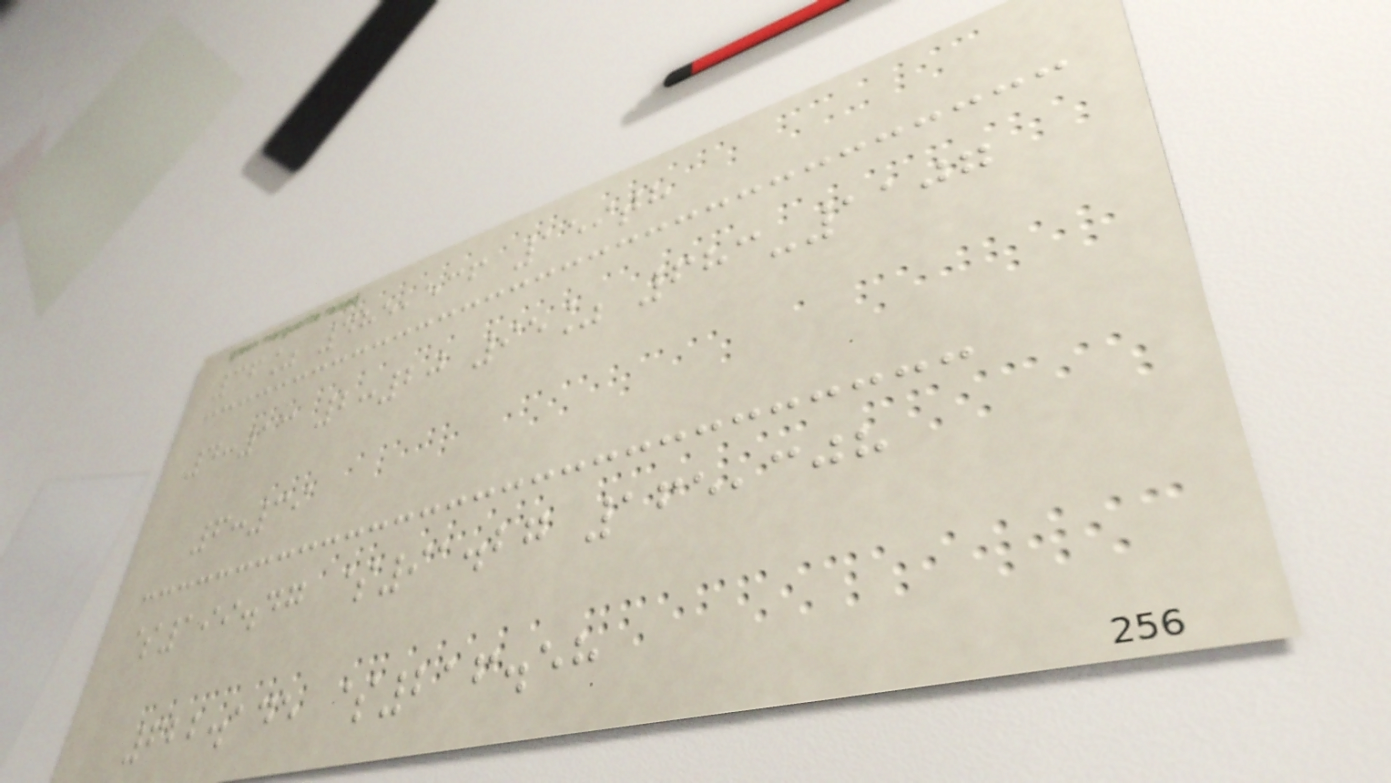36% 485,536 159th
4:13 2:20 95% 683-1107
6:39
$199.47 $91.27 165,308
622.145 $216.58
